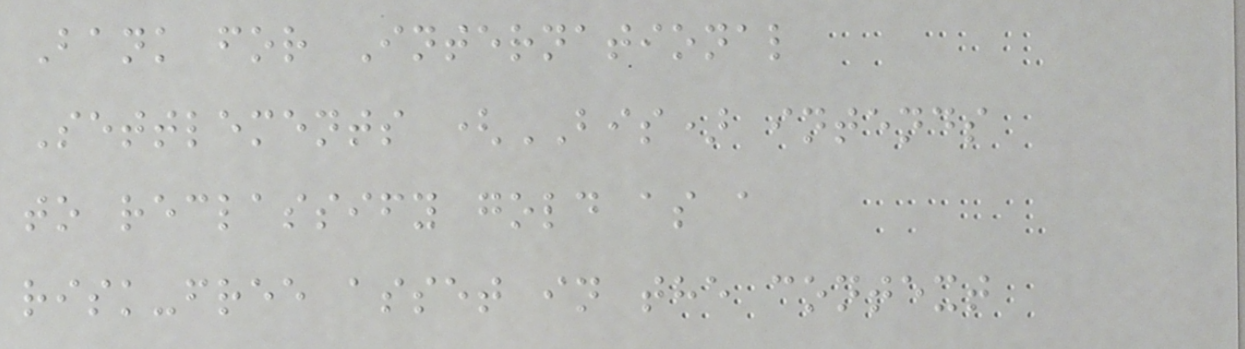Bank for International
Settlements (BIS) intends
to reclassify gold as a
risk-free asset in the context
